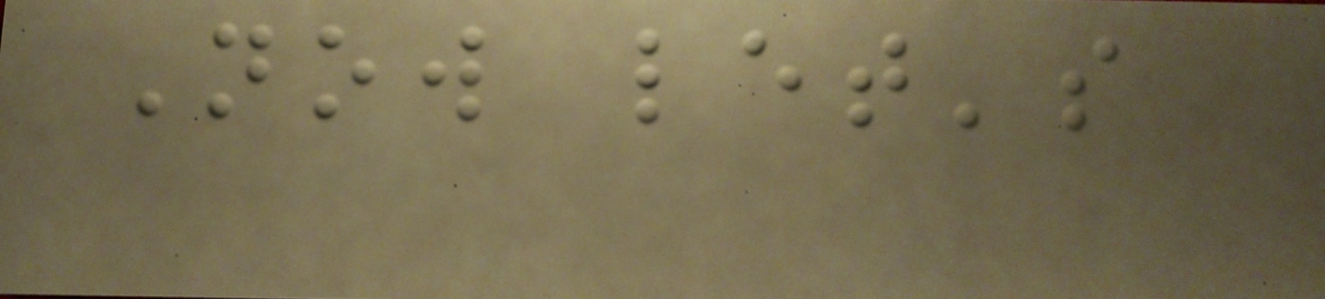Now let's
